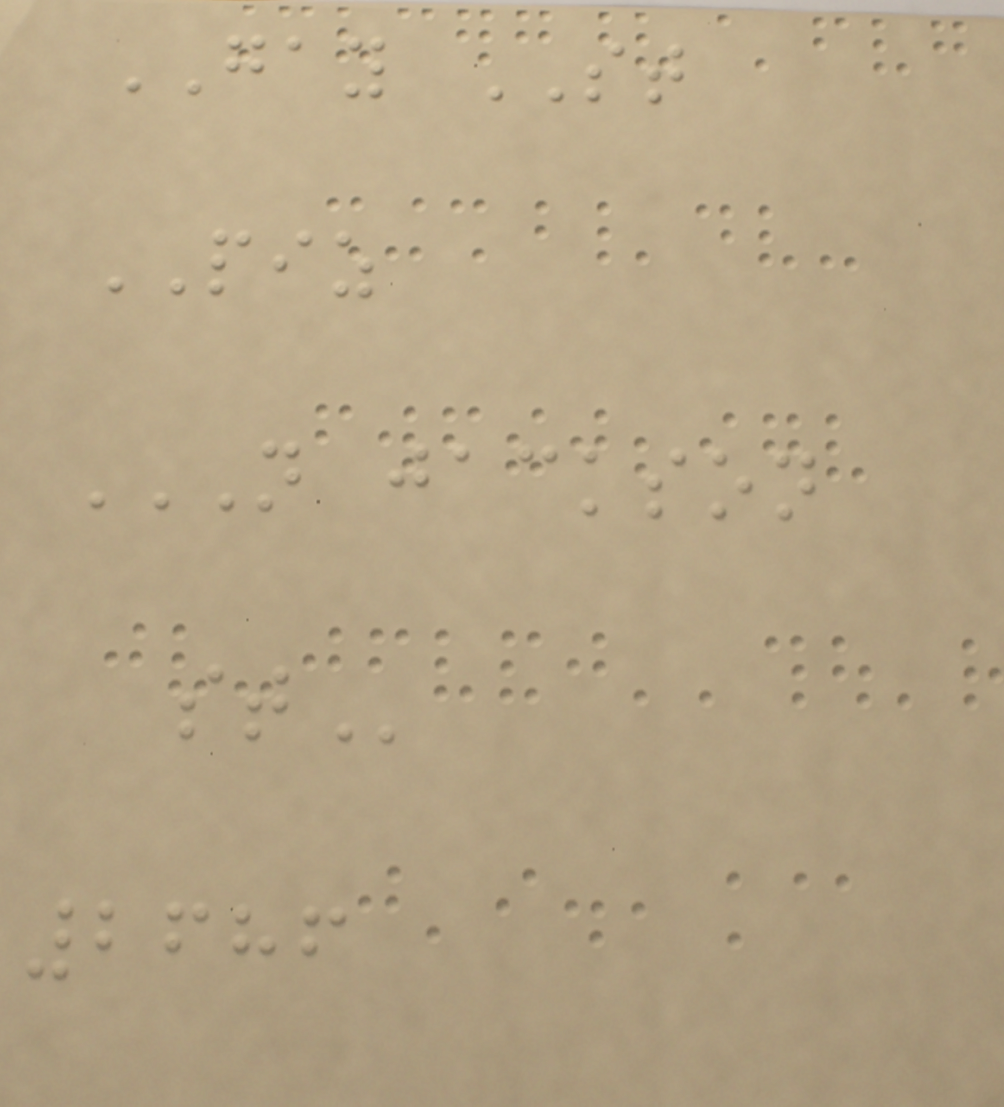GAY ST
PIZ
N JACKSON
ST
2686
